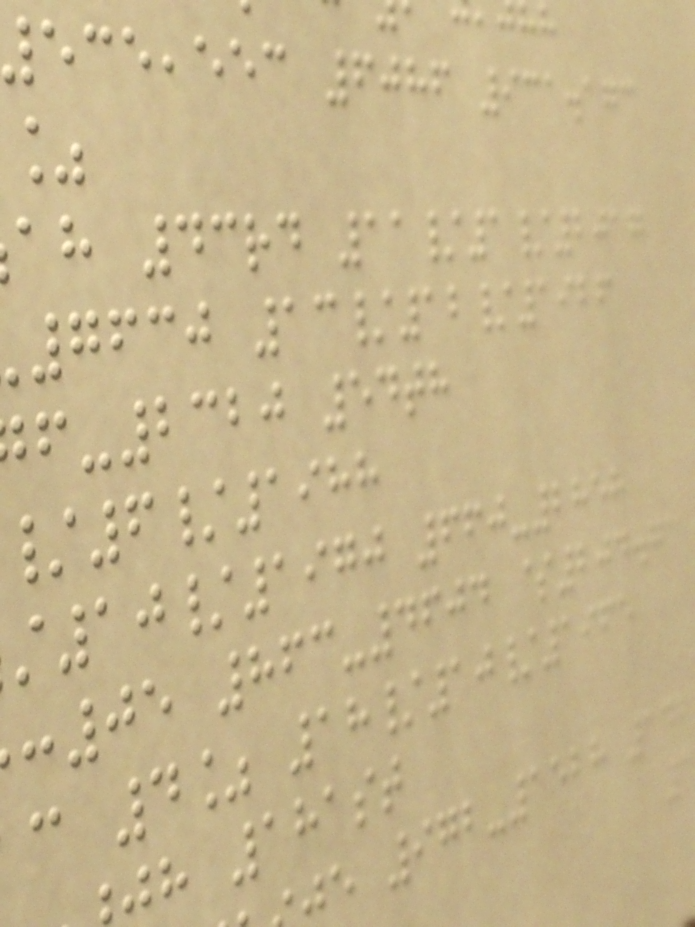,eec 6086 931.173
ah 43rd 11/1/2017
7630 13/12/1926
-2320 54th
6/1988
10/1970 660-2858
:05 863-4604 $204.71
c 4% 18/10/1965
h 181st
e 972-1528 142
